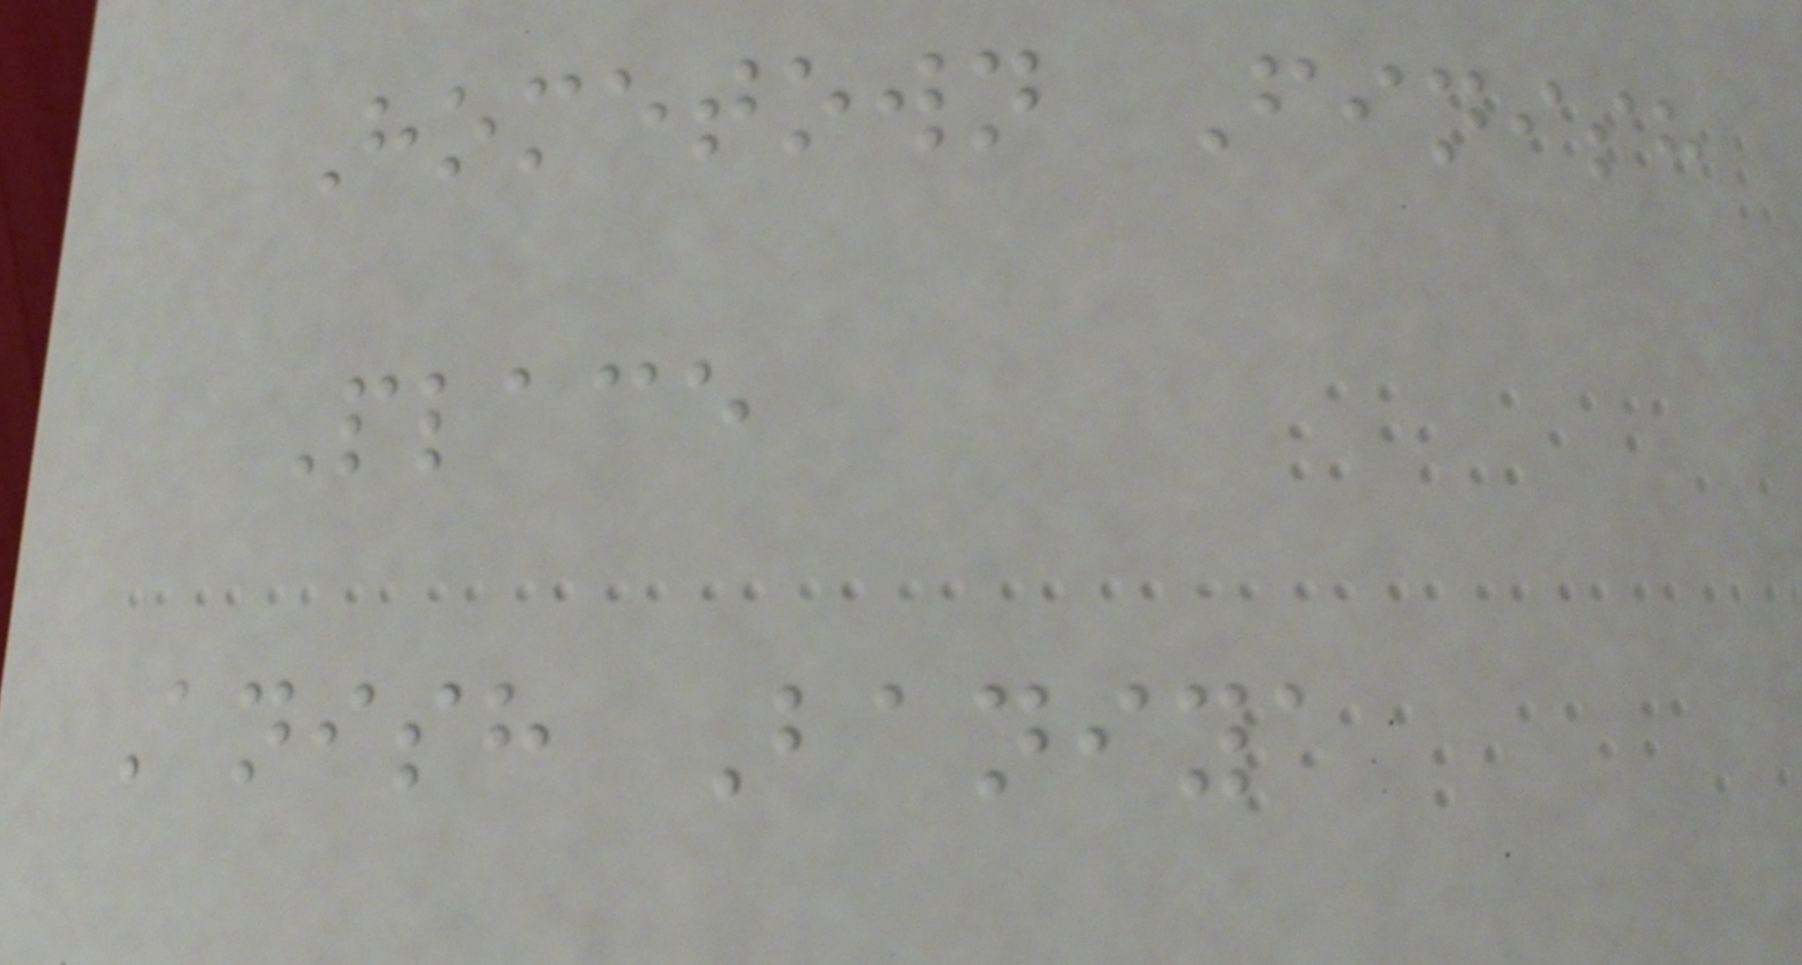Hometown Finish
Place
Anish Baniya
